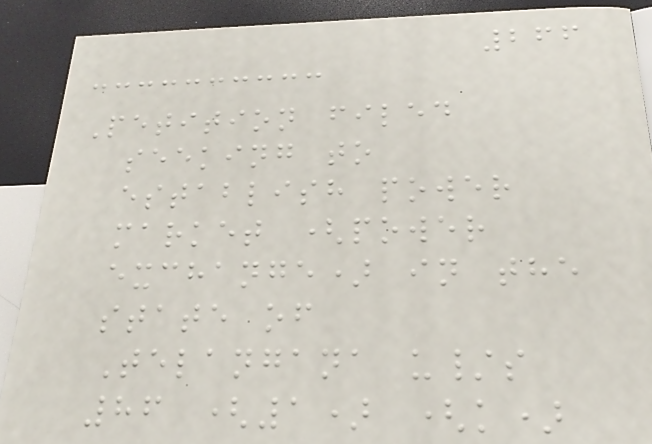266
Petition filed
seeking to
establish power
market (power
exchange) in the
state of
Telangana u/s
86 (1) (k)
